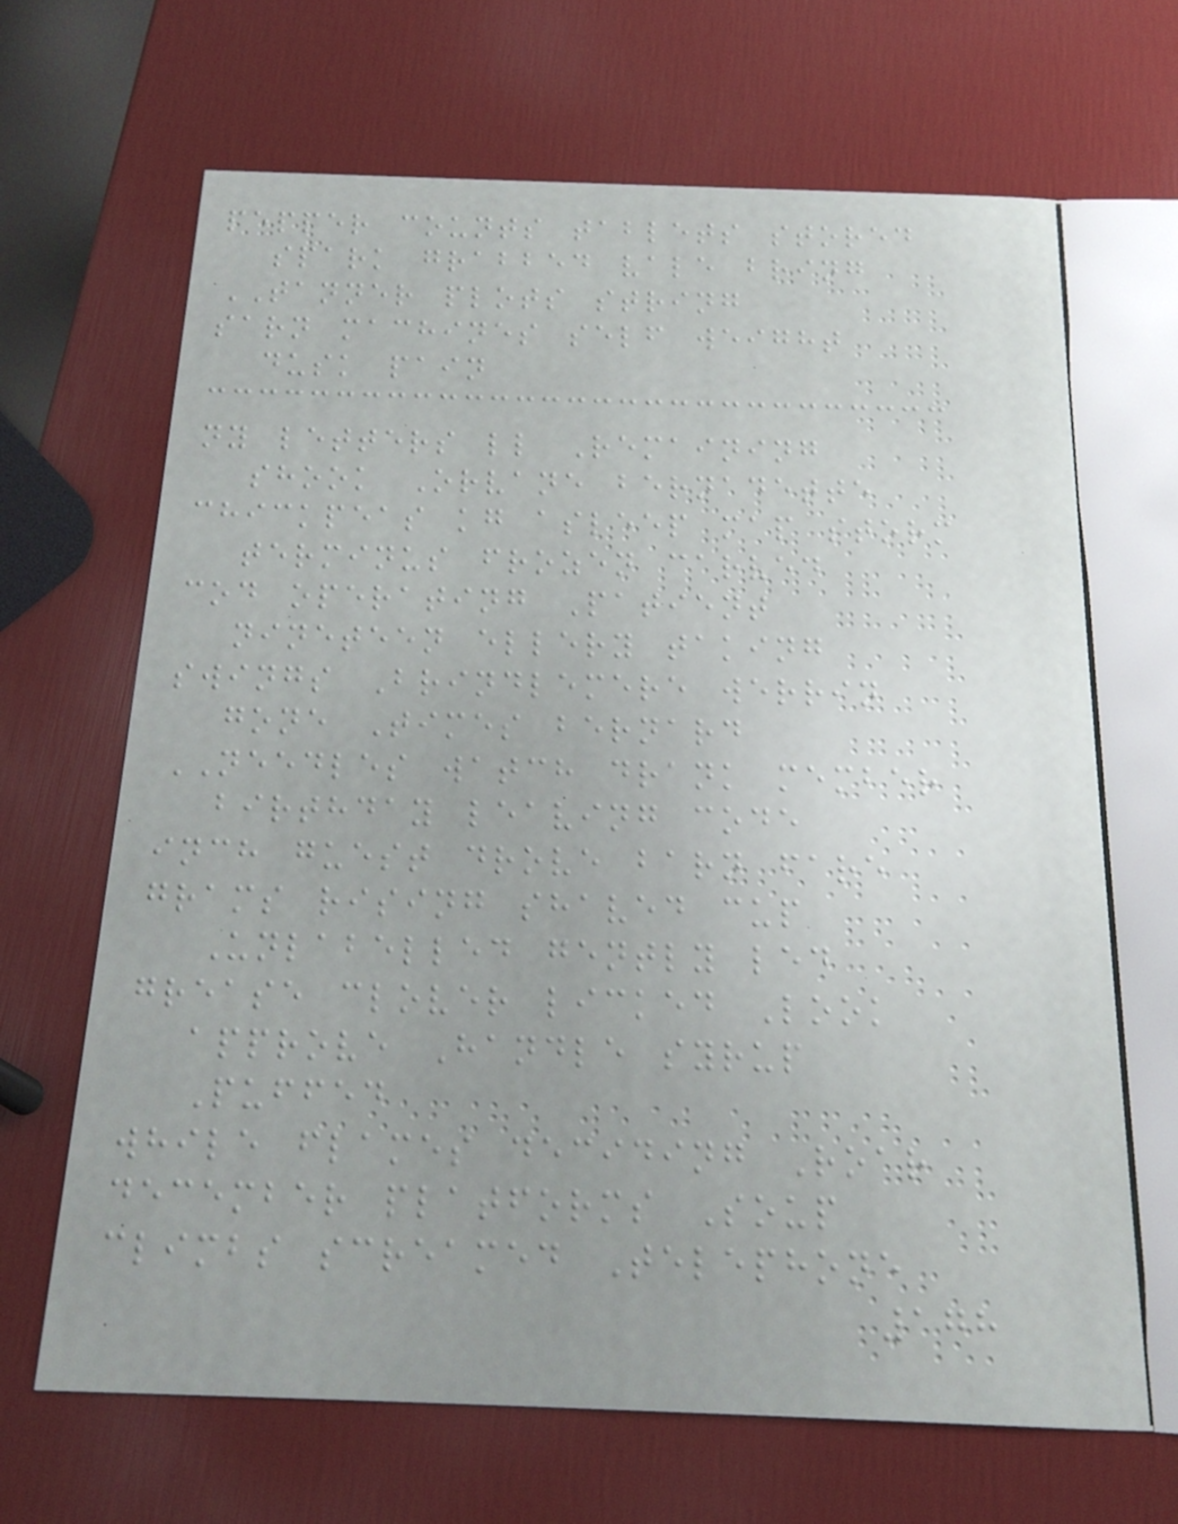pepper counts tablets stored
spark grabbed vale bring
TANNER plots string
sarn machines self weight
dusk pain
ny letters ll Remaining
shook Orvane bernadette
chickpeas kg asleep map storm
terminus frozen carved
cod operating Patient
nineteen ellery taking
swings Brindlemere werrin
gone Times bernard
NEEDLES watch drank member
birthday leaving code
inch guest drove barn fare
grams rising shaved cup
Unlabelled gently led
grease clover licked Look
approve Handle syrup
Puffed
while flames deciding Roar
december platforms Soup
climbs screamed Telephone
178
